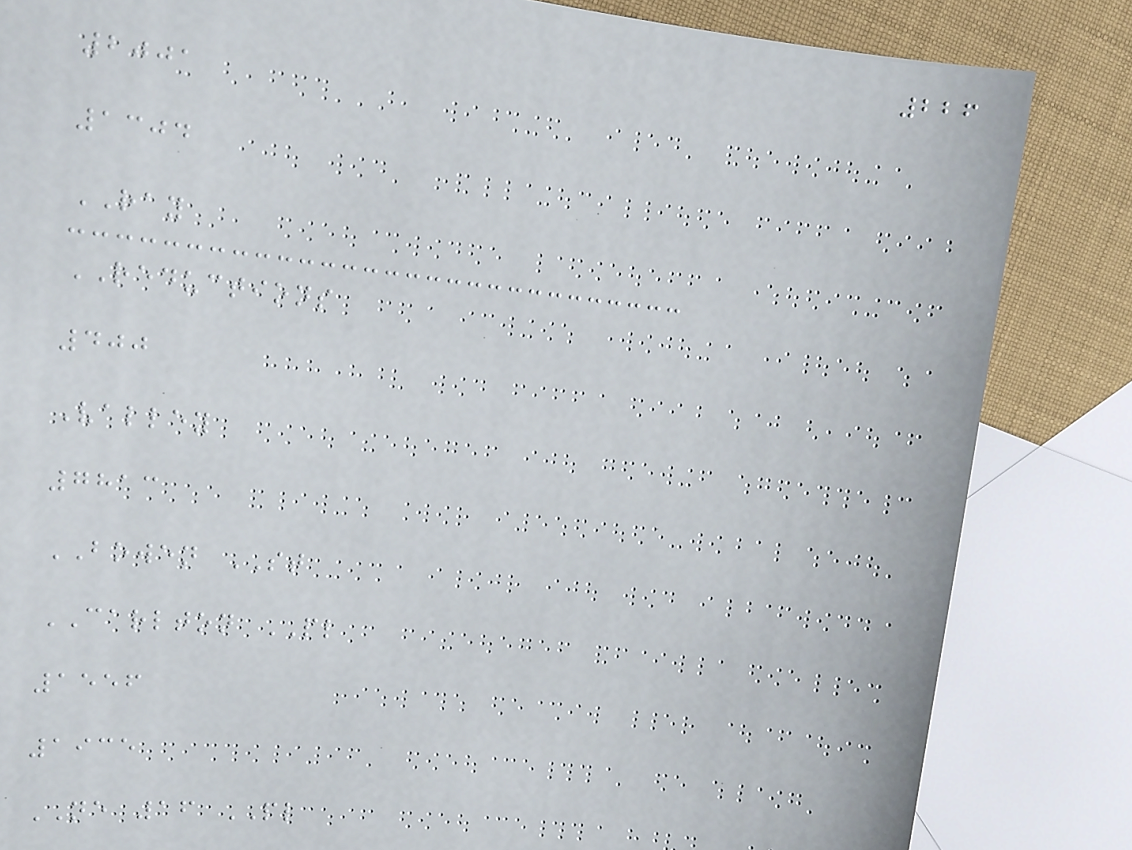226
2001
1304
RAY
REDUCTIONS
400
Valley
7813
BOWEN ST
CARLTON PL
1556
1935
NE 16 PL
